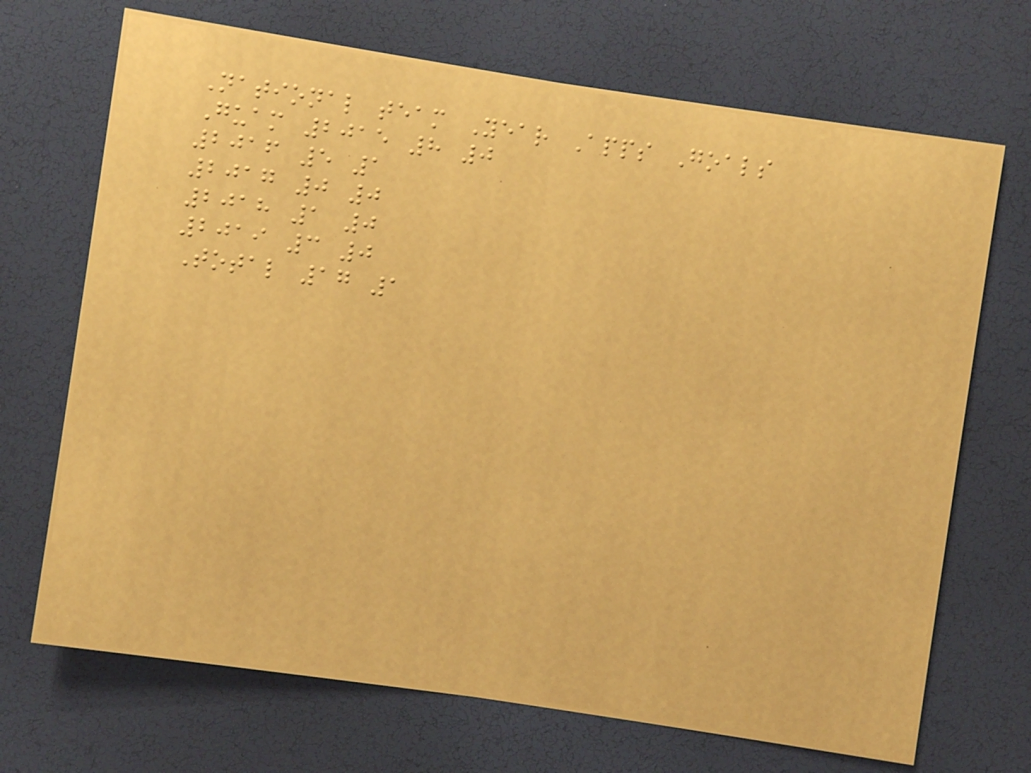National team Year Apps Goals
Guam 2015 8 0
2016 5 1
2017 0 0
2018 1 0
2019 3 0
Total 17 1
